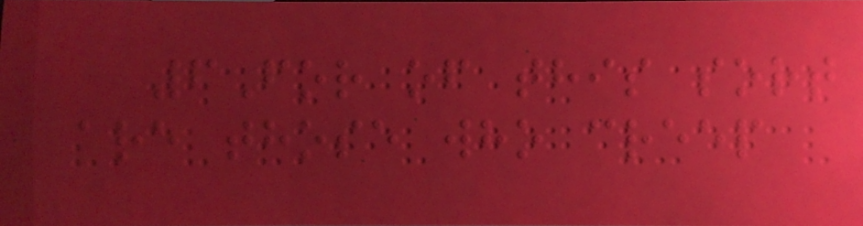6For of this sort
are those who creep
